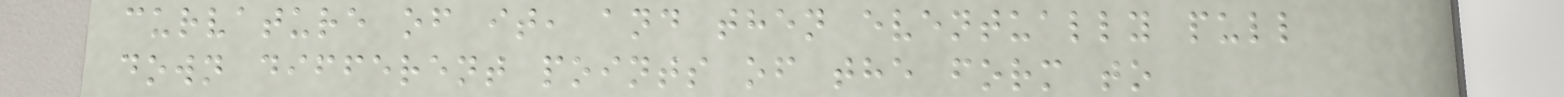curvature of it, and then eventually pull
down different points of the form to
